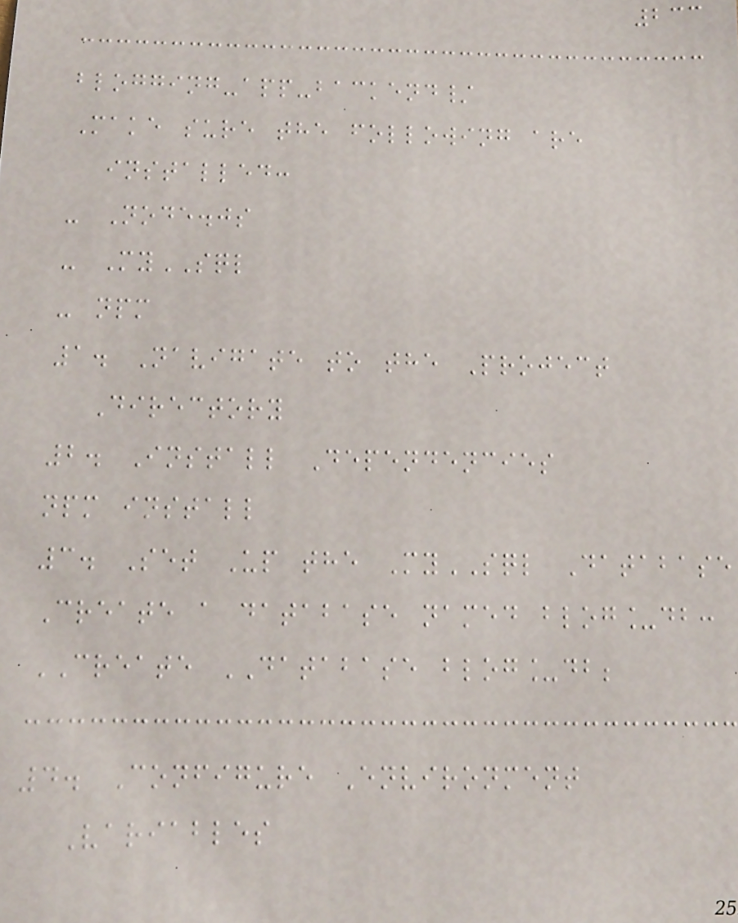233
blogging-app-backend/
Make sure the following are
installed:
- Node.js
- MySQL
- npm
1. Navigate to the Project
Directory
2. Install Dependencies
npm install
3. Set Up the MySQL Database
Create a database named blog_db:
CREATE DATABASE blog_db;
4. Configure Environment
Variables
